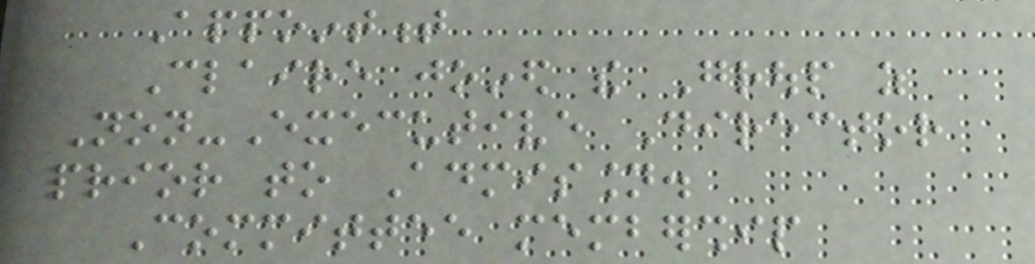Appointment
Claire joined the Group as
Non-Executive Director
prior to Admission.
Committee membership
